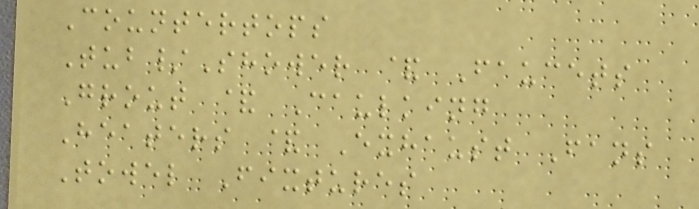Countertops
Tub/Shower & Faucets
Grout & Caulking
Heaters & Exhaust Fans
Towel Fixtures
